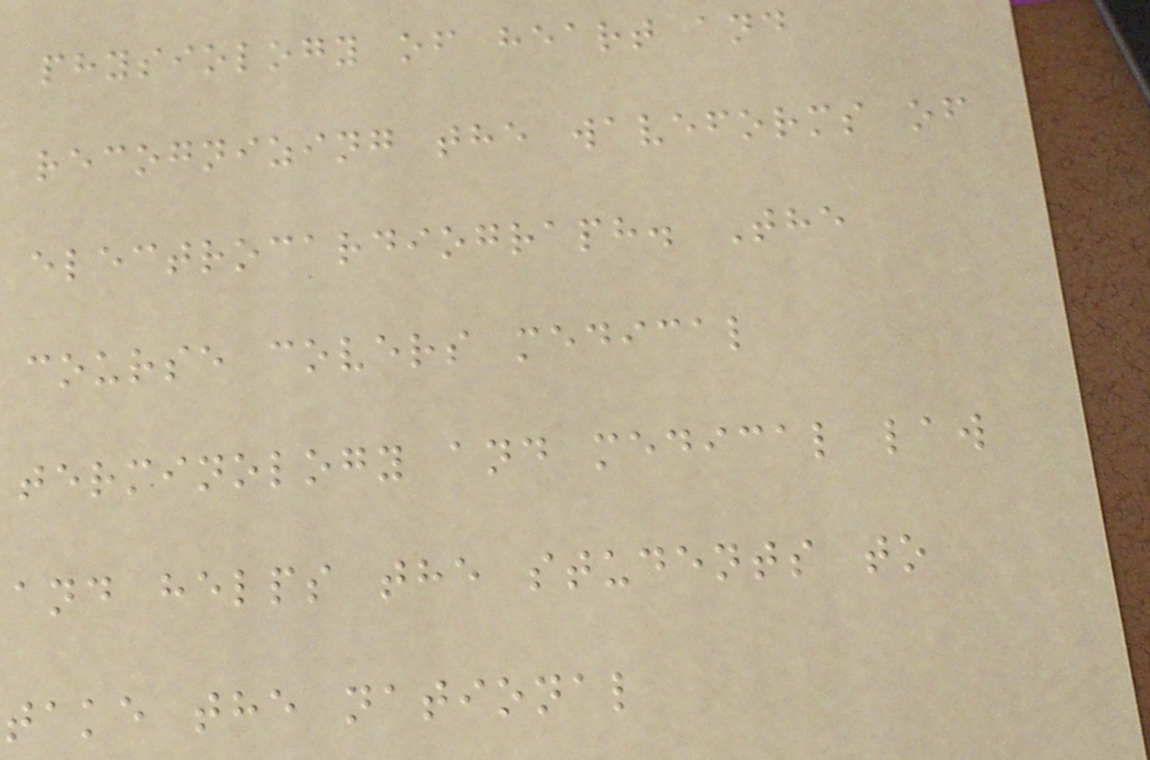physiology of heart and
recognizing the waveforms of
electrocardiograph. The
course covers medical
terminology and medical law
and helps the students to
take the national
